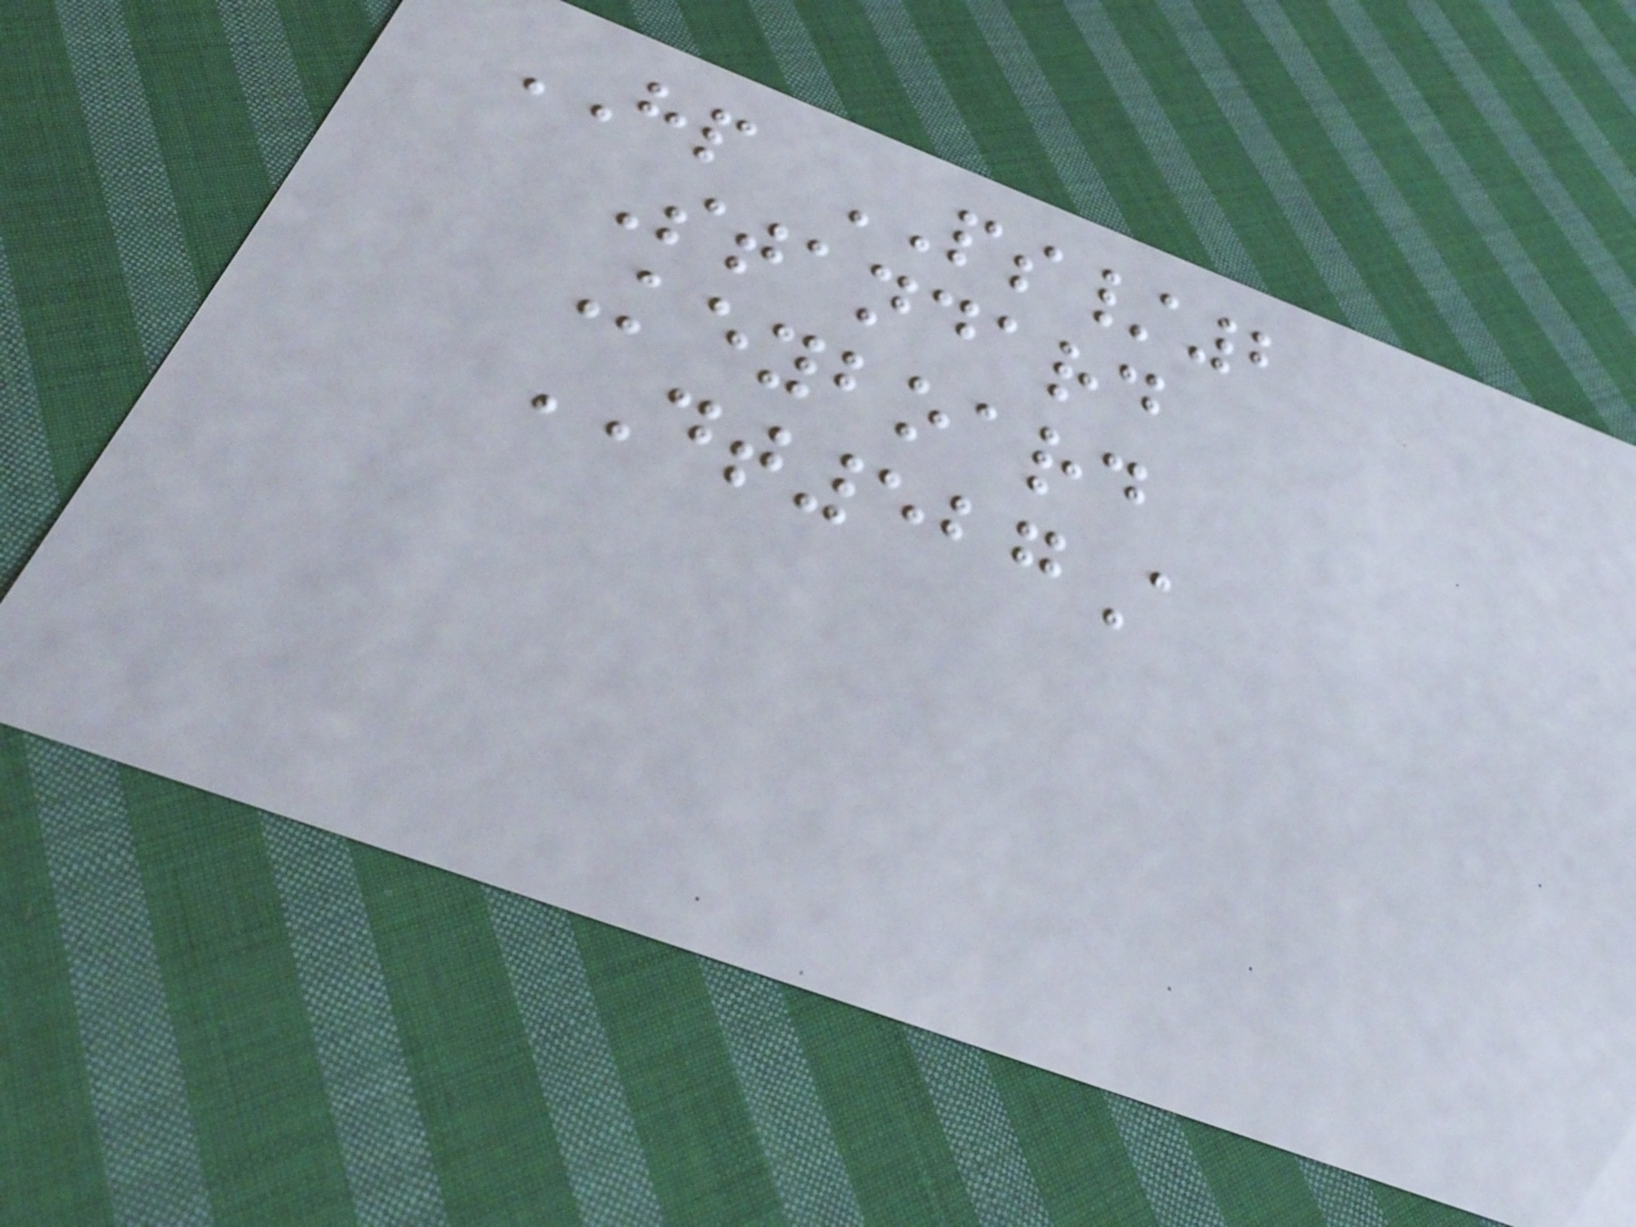HP PS/2
Standard
Keyboard
DT527A
